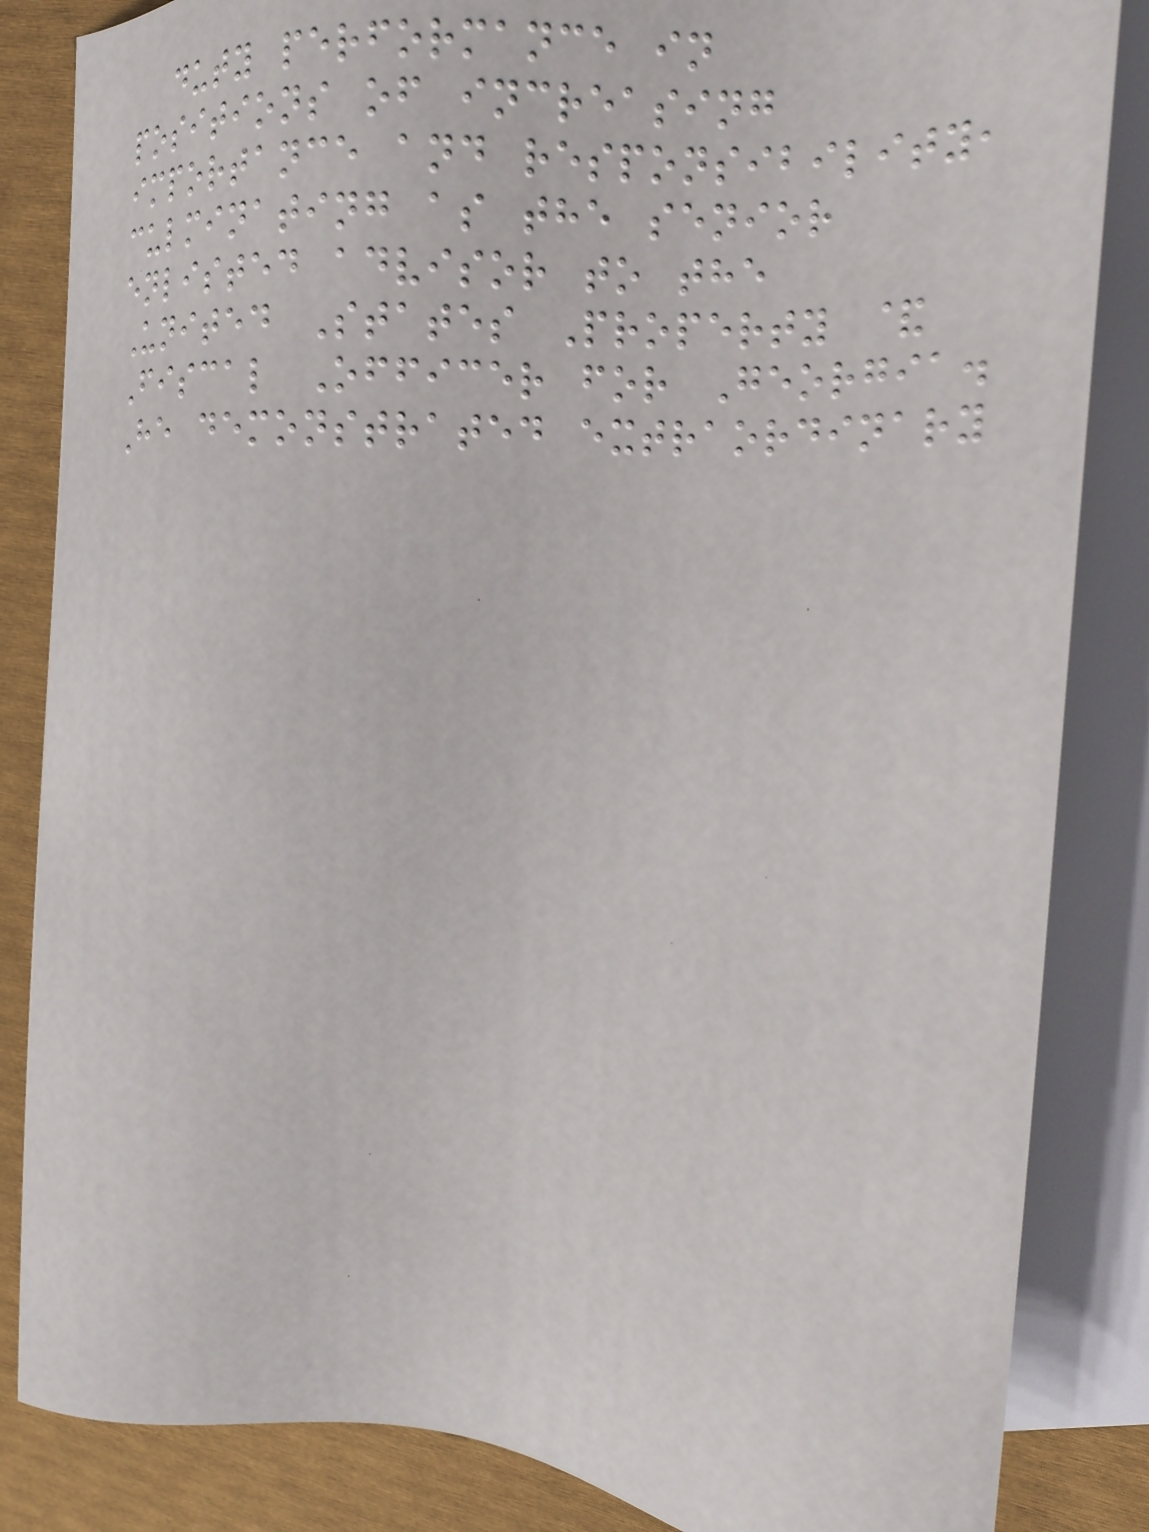duty performance in
positions of increasing
importance and responsibility,
culminating as the senior
enlisted advisor to the
United States Property &
Fiscal Officer for Georgia.
He demonstrated extraordinary
